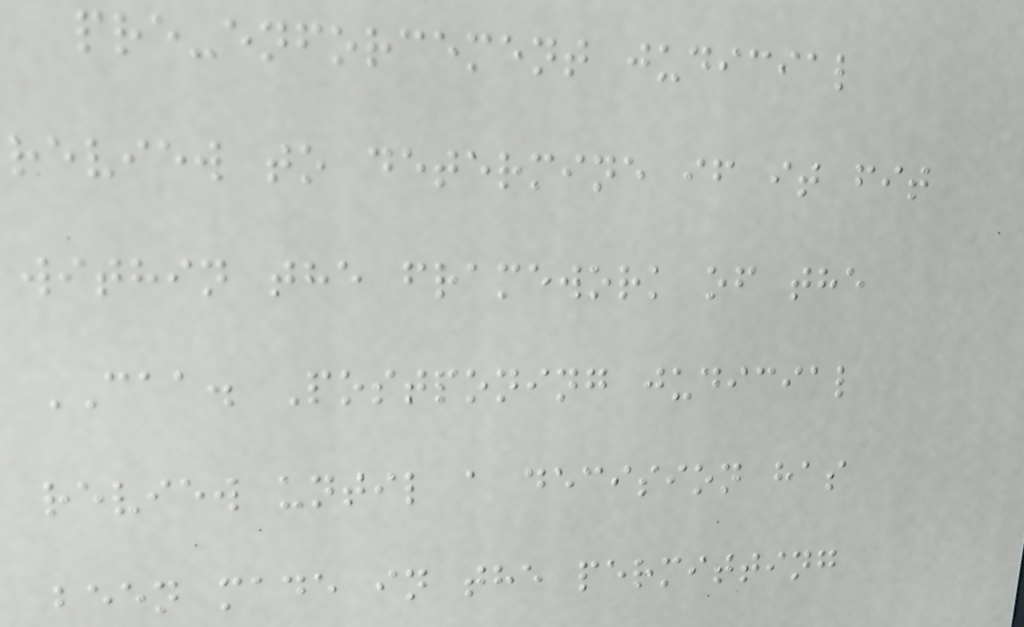pre-enforcement judicial
review to determine if it fit
within the framework of the
CAA. Postponing judicial
review until a decision has
been made in the permitting
